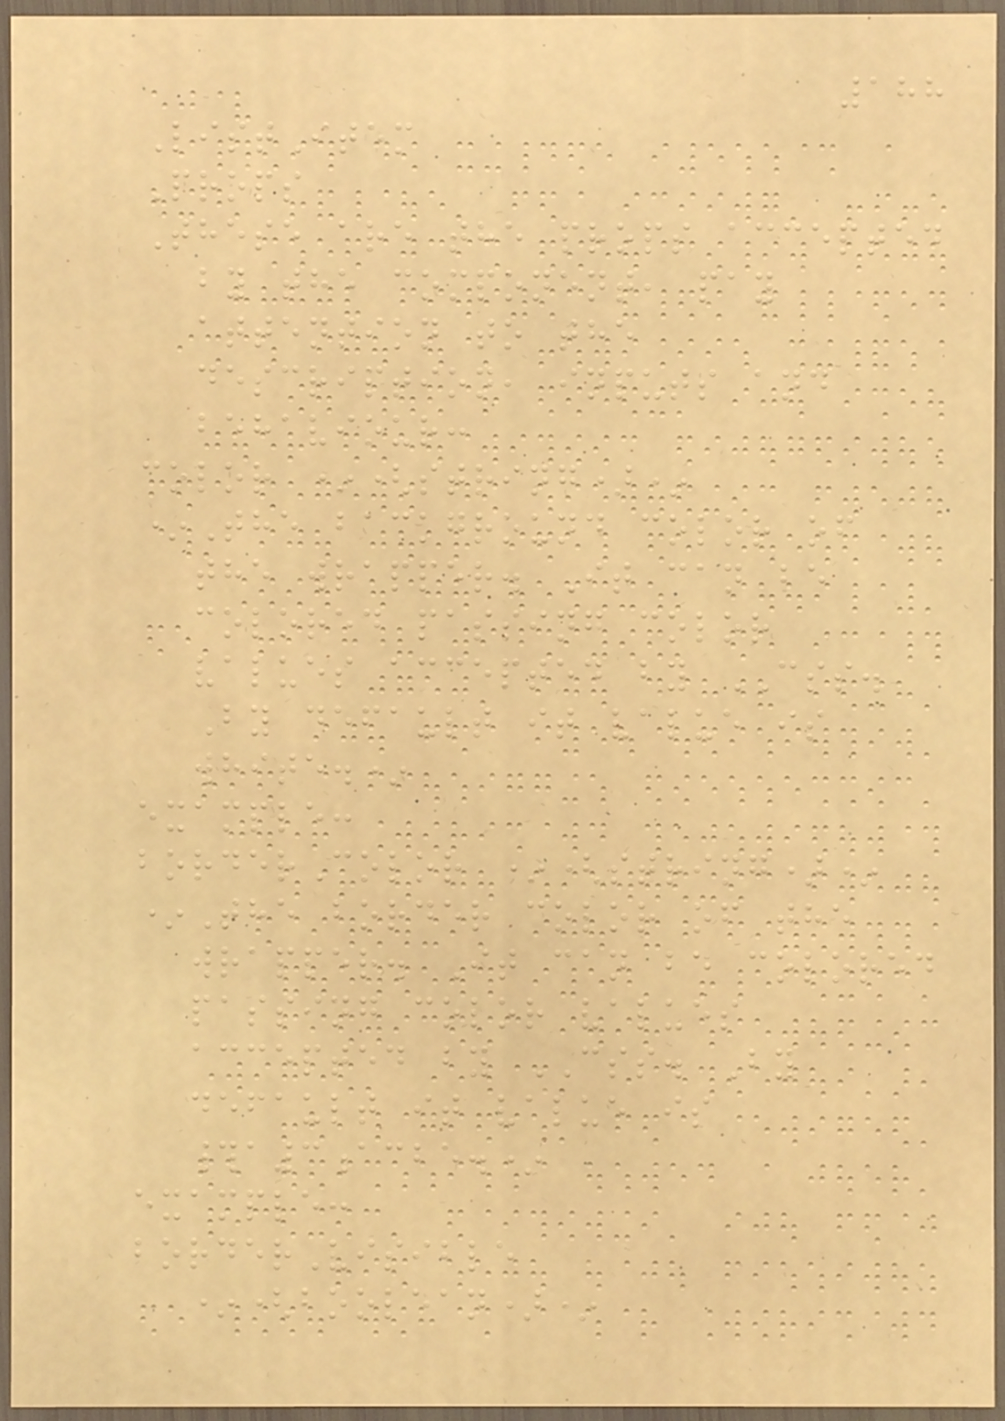188
ListItem
Props
These are the props accepted
by the component, pay
attention to the
description, inputs and
behaviour:
color *(string)*
*The background color of
the wrapper. It can be
colored passing color
values accepted by CSS.
By default it value is
white.*
example:
borderColor *(string)*
*The border color of the
wrapper. It can be colored
passing color values
accepted by CSS. By
default it value is
#a3acbe.*
example:
borderVisible
*(boolean)*
